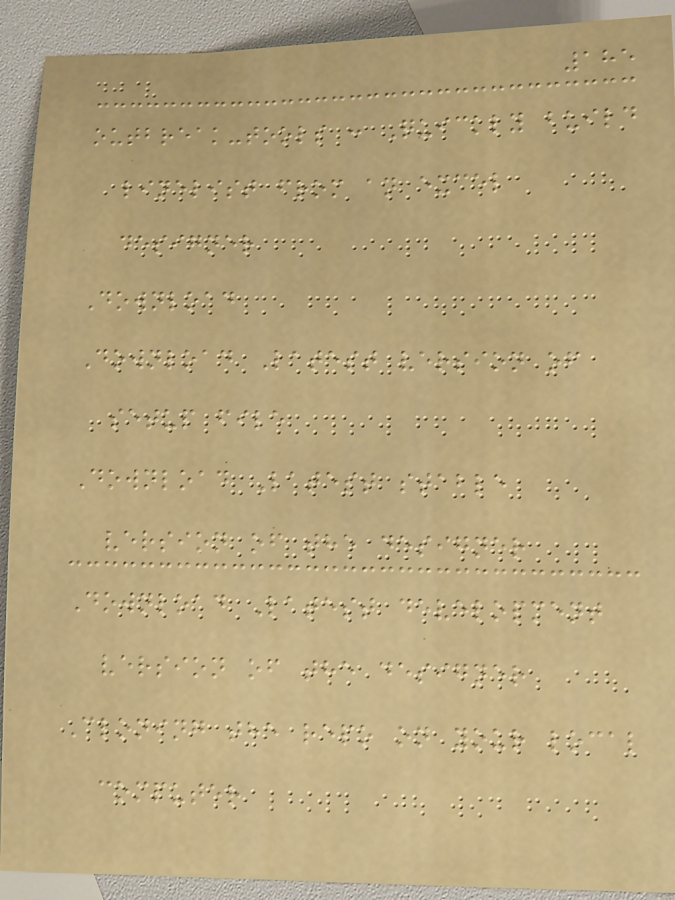185
outbreak-tools : Quickly build
linelist from an excel
designer
Download
Download Latest version of
setup file
Download Latest stable
version of the designer
Download Latest development
version of the designer
Cloning the repo on your local
computer
